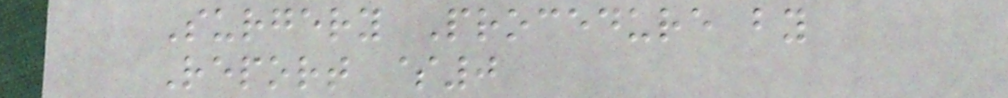Surgery Procedure by
Report $0
